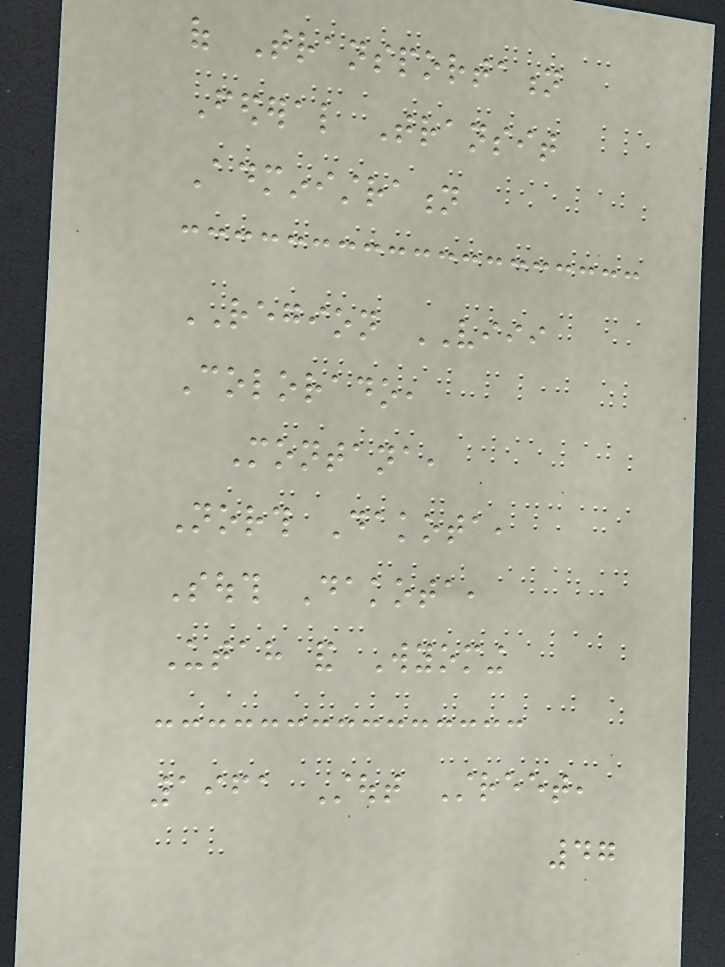of Transportation
Federal Transit
Administration
REGION VIII
Colorado,
Montana,
North Dakota,
South Dakota,
Utah and Wyoming
1961 Stout Street,
47
